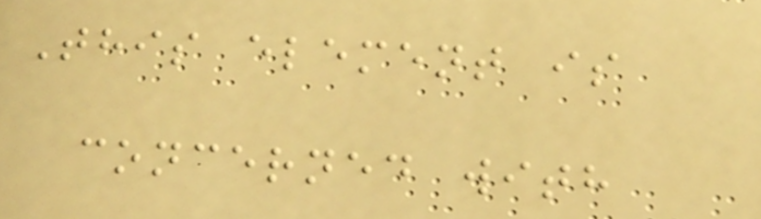This element is
concerned with
